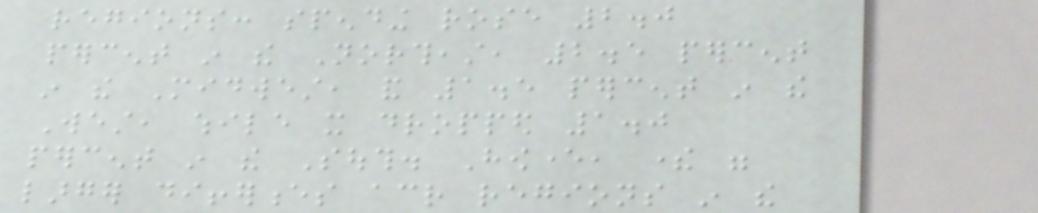regions: spending rose 2.0
percent in the Northeast, 2.5 percent
in the Midwest, and 1.5 percent in the
West, while it dropped 1.0
percent in the South. However, there were
larger differences across regions in the
